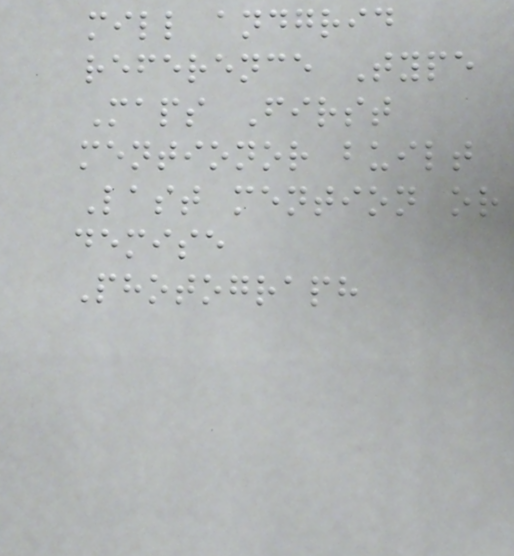mill andgrid
reference Type
Maps First
mentionor built
Last mention or
demise
Photograph
